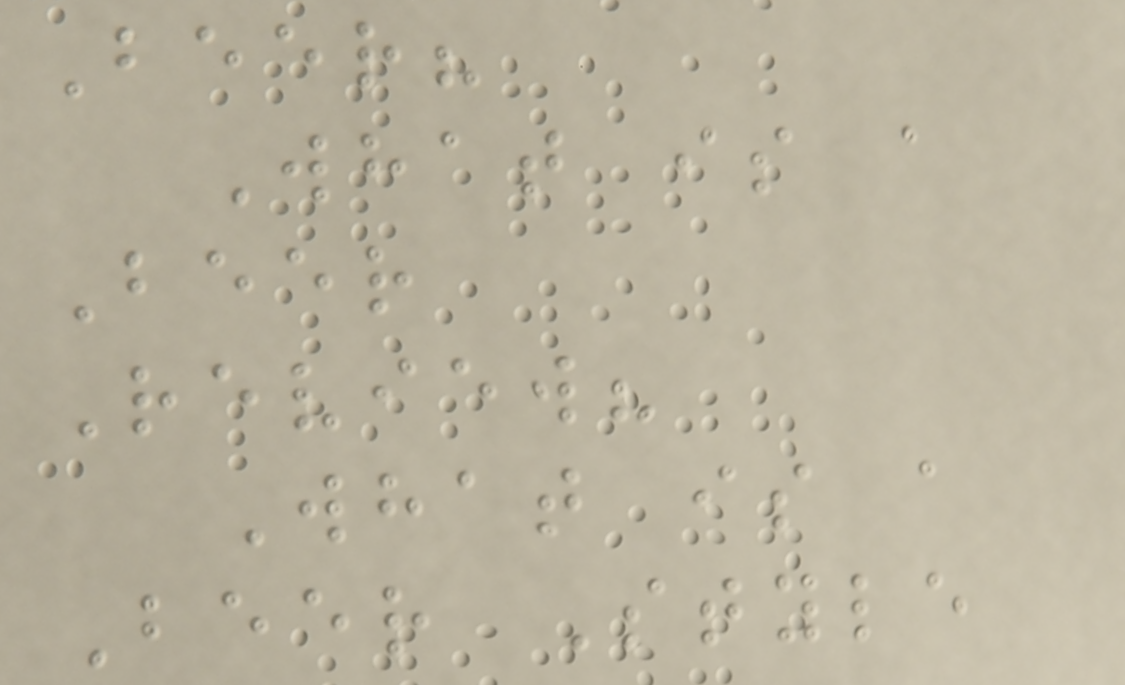Beer?
What is a
Beer
Review?
What is a
Beer Style
